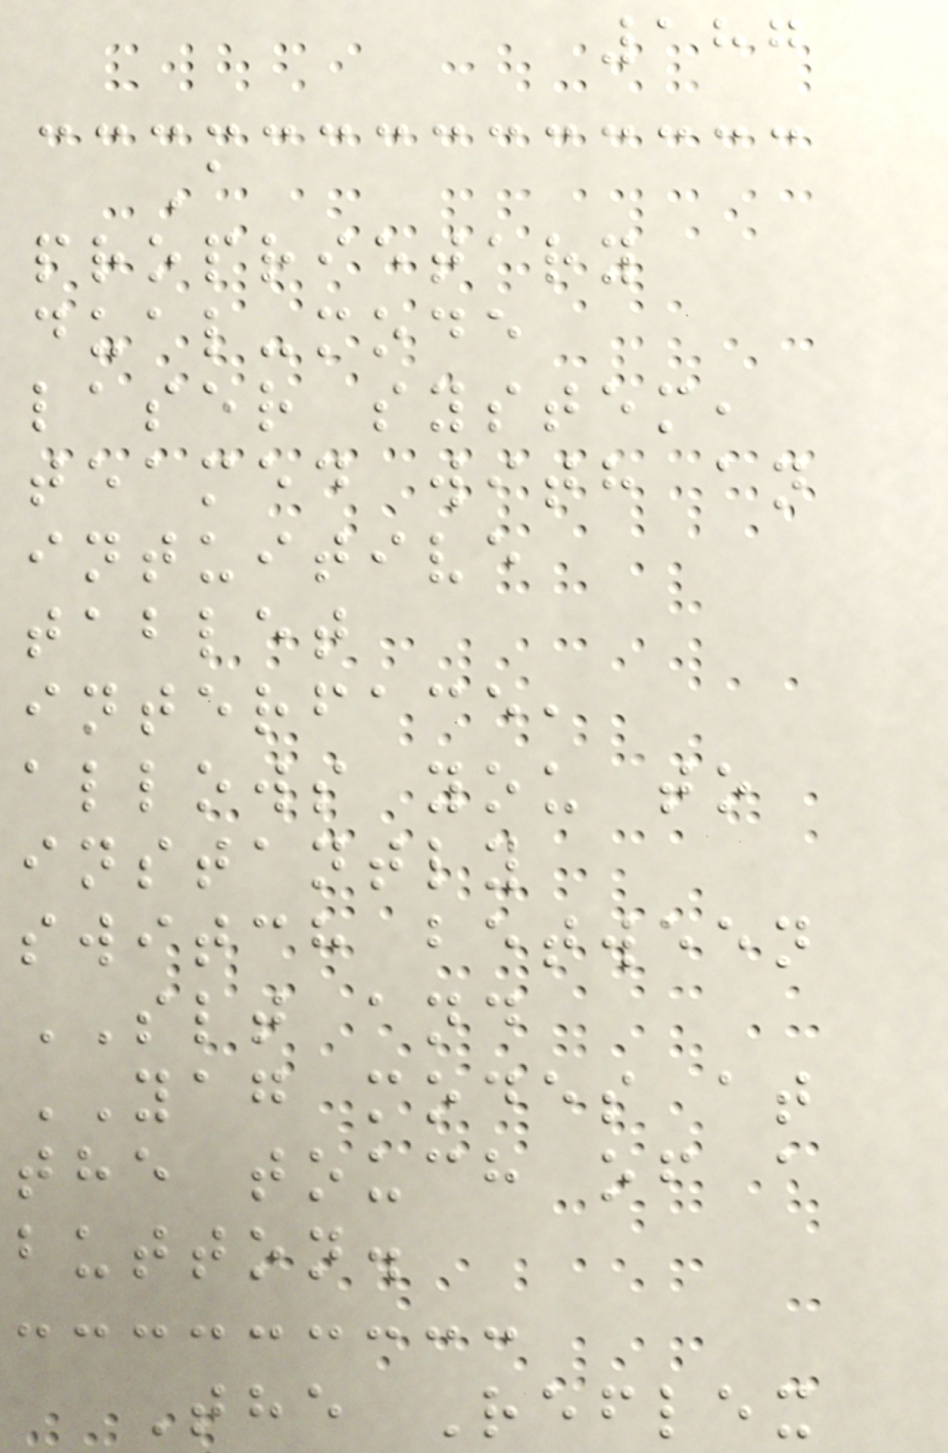187
A
proprietary
dual-mode
laser system,
teamed with an
intuitive
tablet
interface,
allows you to
instantly
switch between
SLT and
YAG modes at
the touch of a
button.
The Reflex
